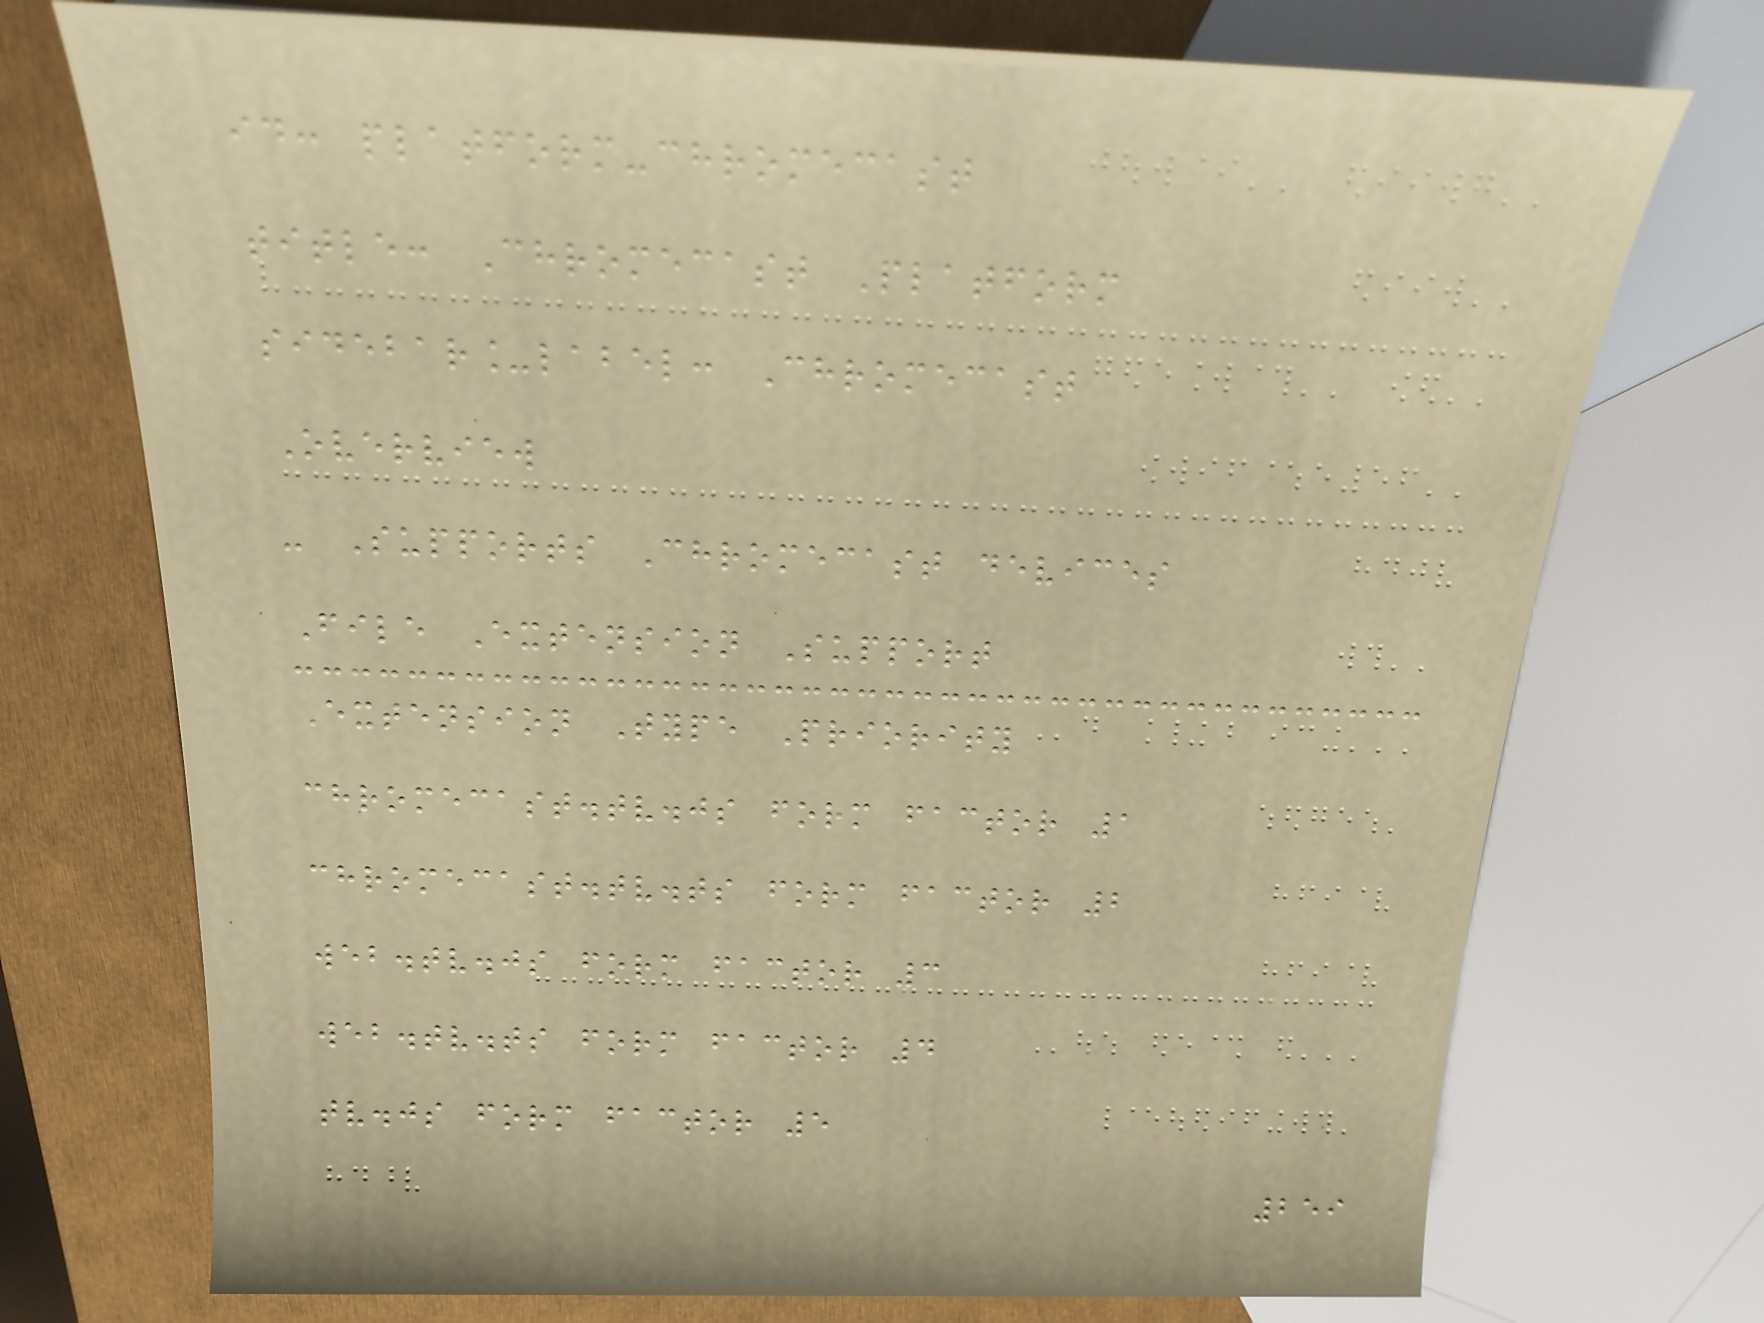id: platform-chromecast
title: Chromecast Platform
sidebar_label: Chromecast
Overview
- Supports Chromecast devices
File Extension Support
Extension Type Priority
chromecast.tv.js form factor 1
chromecast.tv.ts form factor 2
web.tv.js form factor 3
web.tv.ts form factor 4
tv.js form factor 5
259
